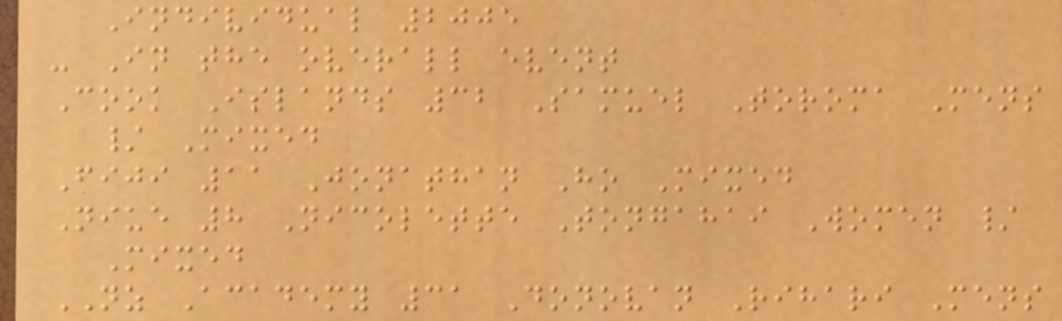Individual 2005
- In the overall event
Cook Islands 32 Samuel Toroma Mens
/ Mixed
Fiji 11 Jonathan Ho Mixed
Niue 8 Nicolette Tongahai Women /
Mixed
NZ Academy 31 Donovan Rihari Mens
